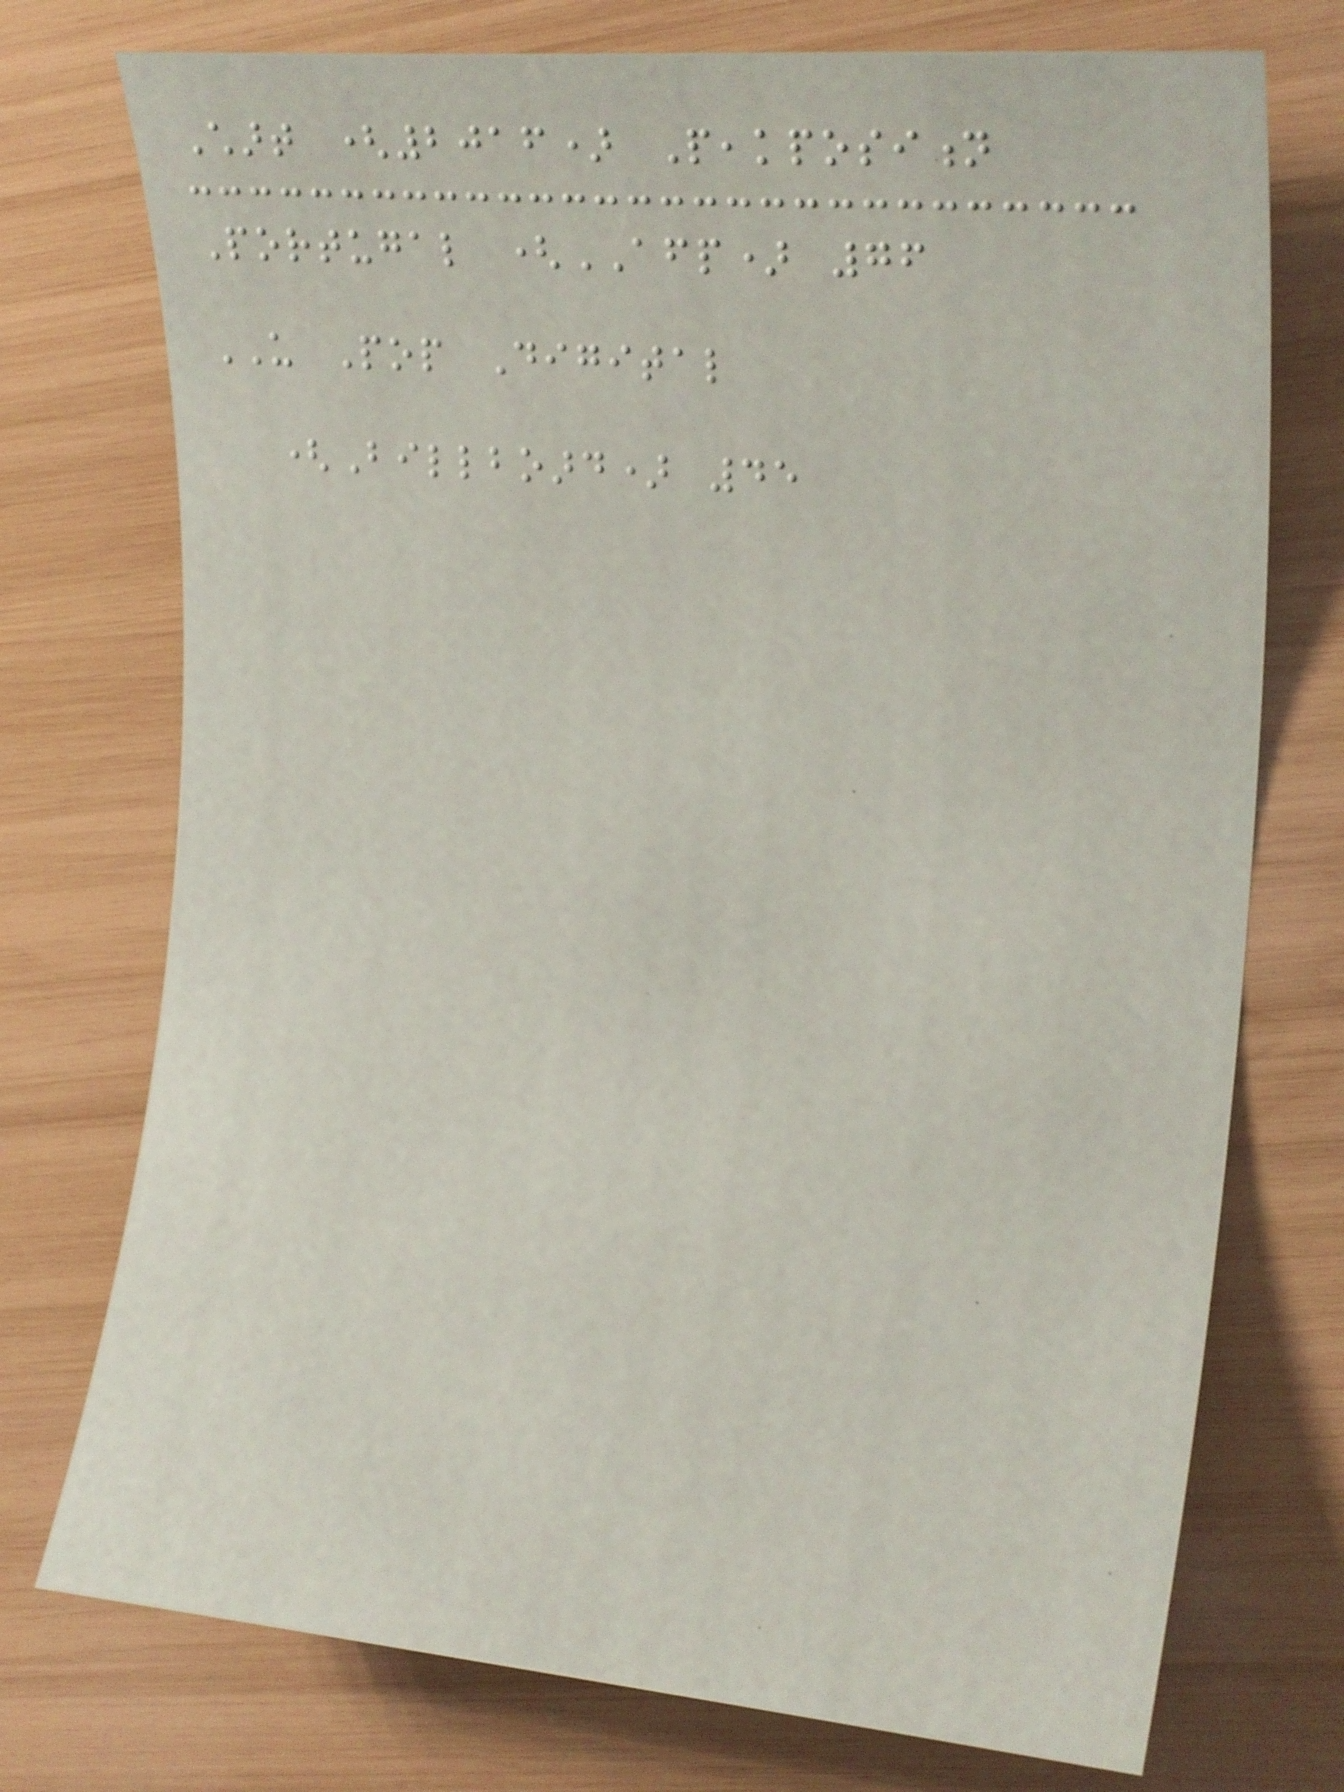Chart (2016) Peakposition
Portugal (AFP) 76
US Pop Digital
(Billboard) 45
